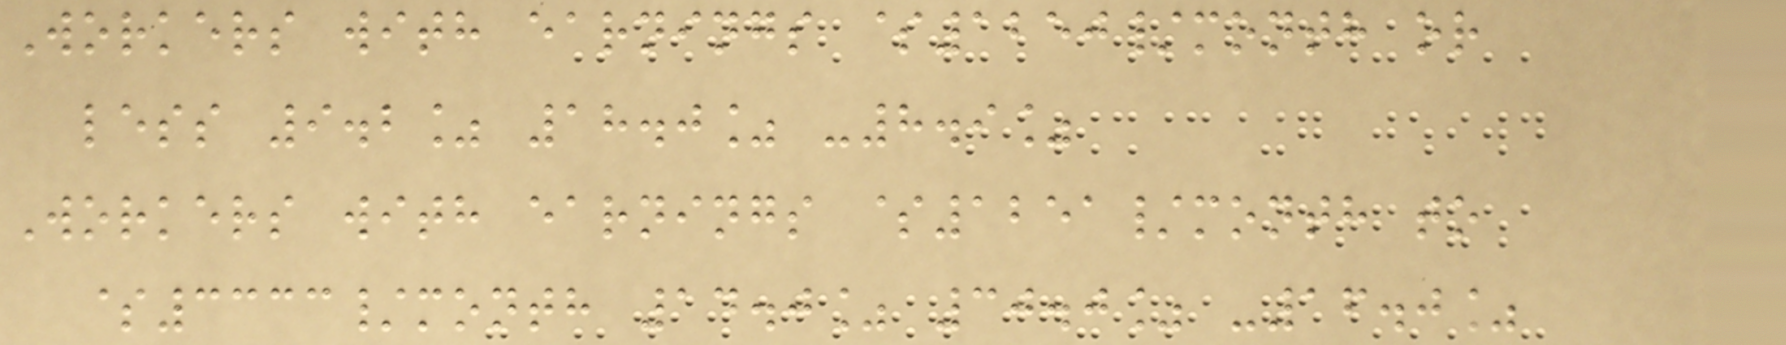Workers with earnings $1250/month or
less 9.2% 18.0% -8.9%
Workers with earnings $1251/month to
$3333/month 14.0% 30.0% -16.0%
